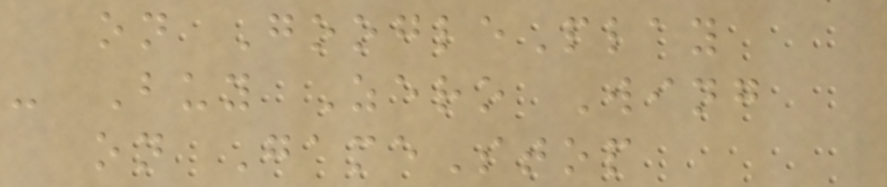on GooglePlay
- Buy Zero Wing
on GameStop
